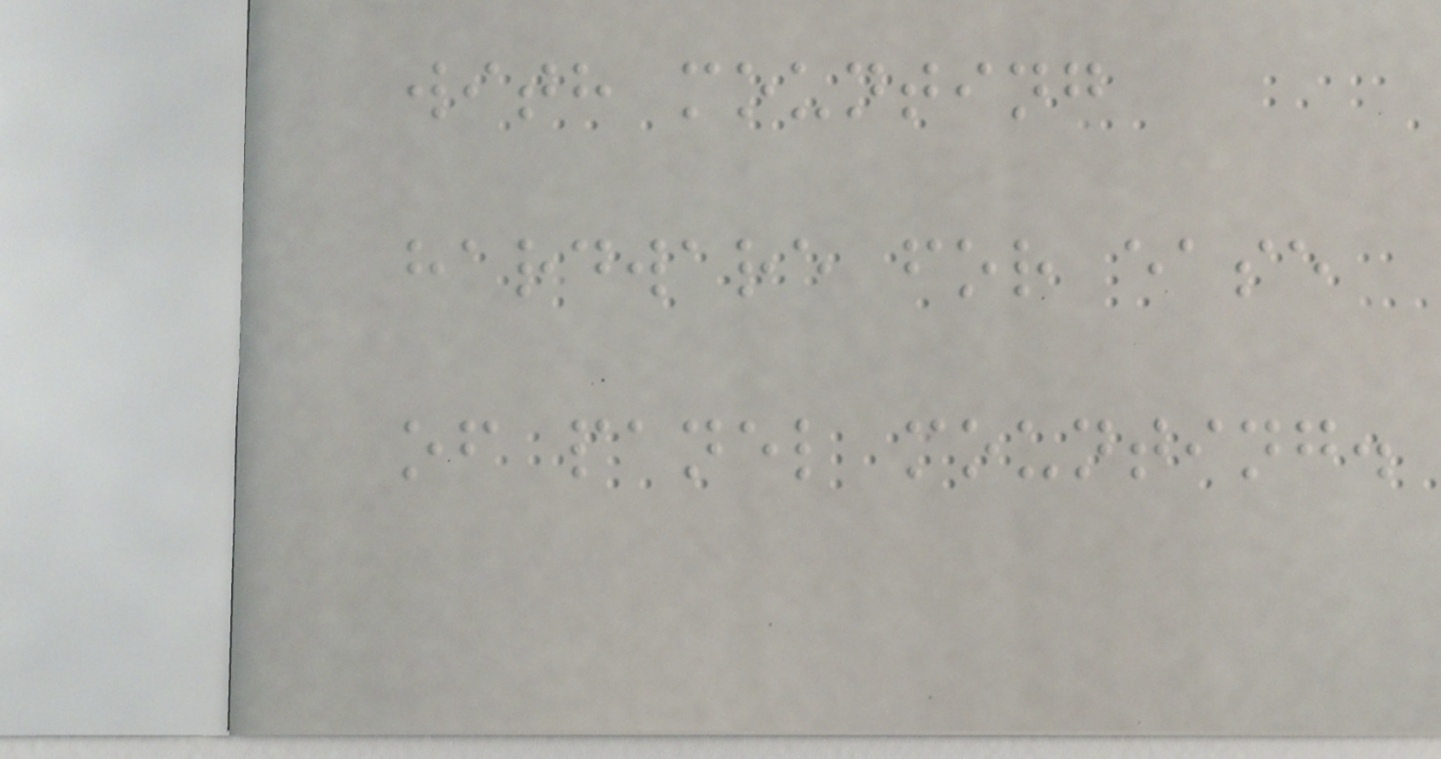with mounting
hardware for ease
of panel mounting.
